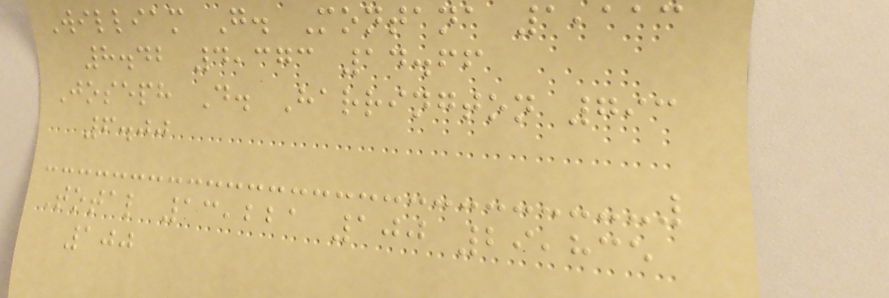William G. Montana 1,113
8.42 4,373 14.66
Joseph D. Harrington 793
6.00
Total 13,221 100 29,835
100
